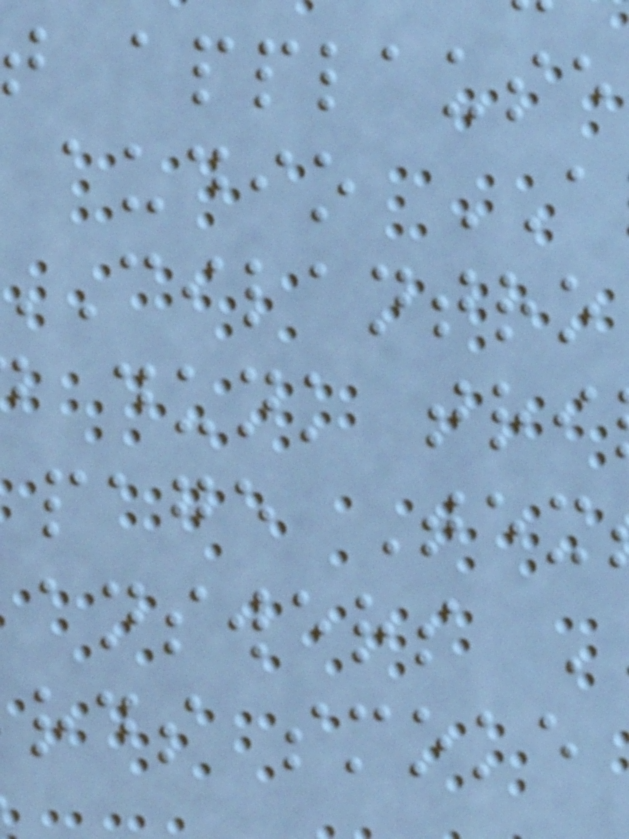t applause
cilantro
dunk tri
page Tex
answers
rds smoke
